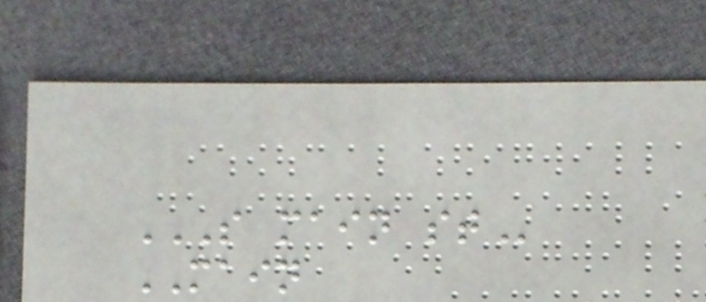S MAIN ST
MAIN
